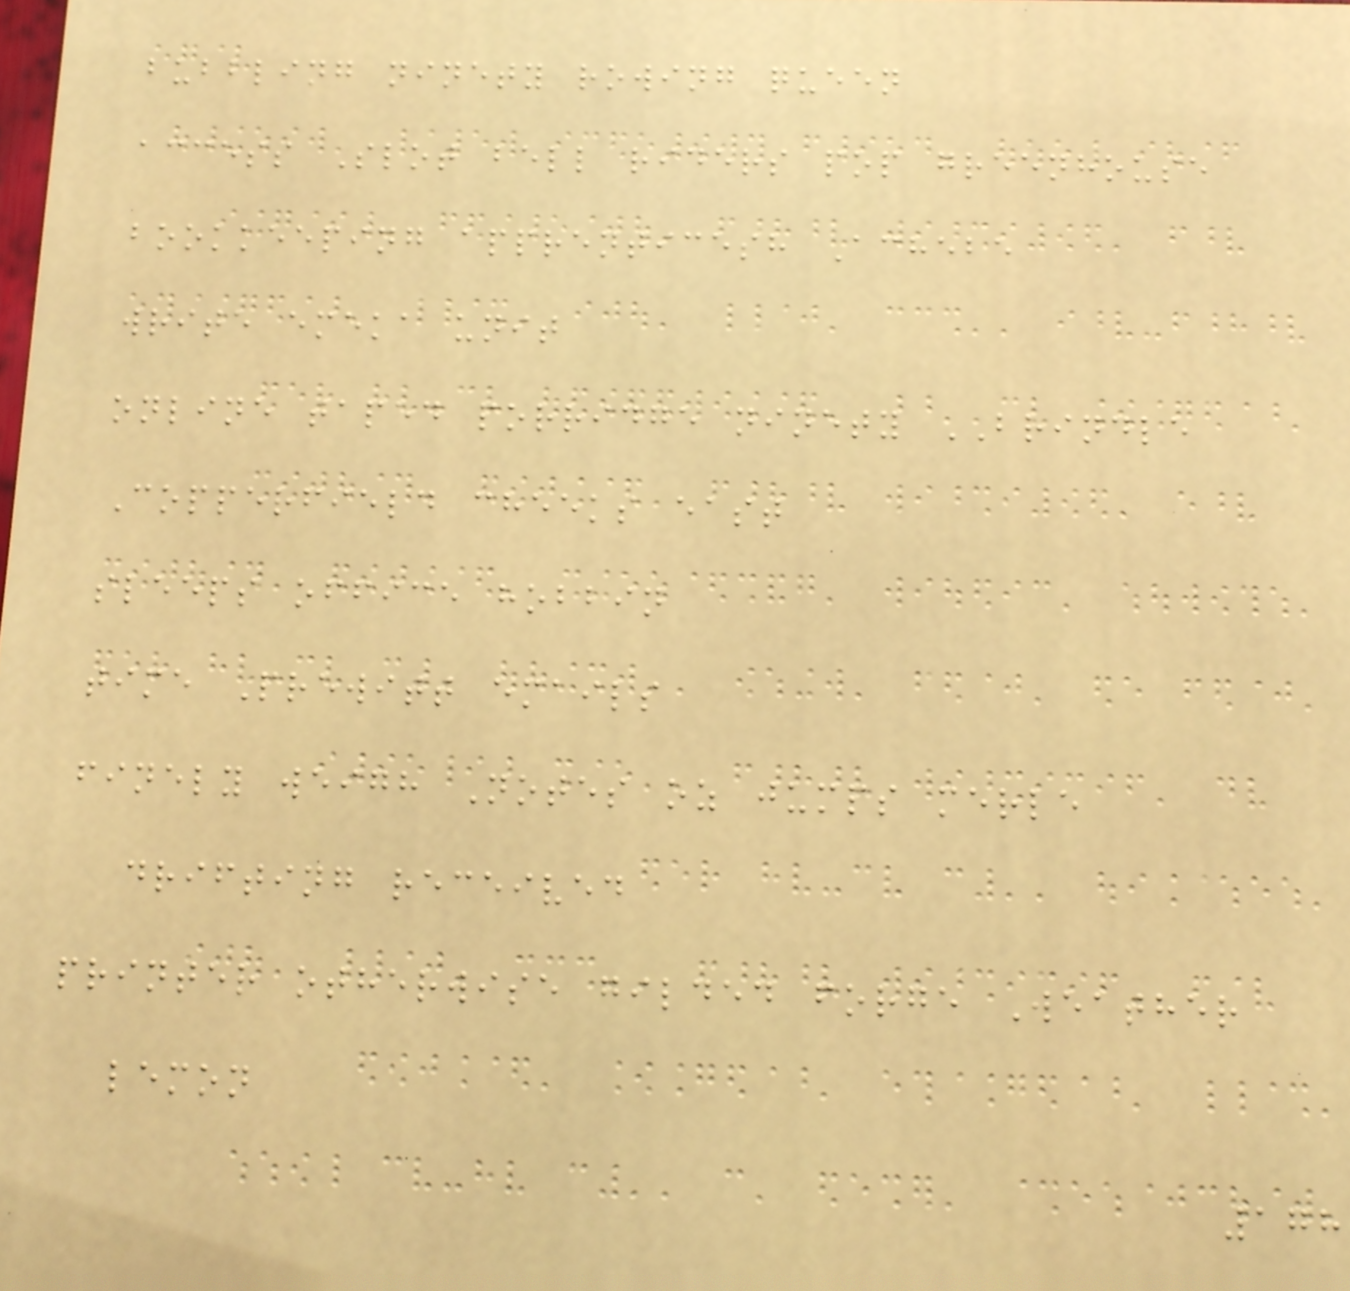bubbling ninety rowing queen
access Slot bell riders pop greenhouse
bookkeeping apprenticesh Achebe
write emeka unit
online taped porridge ninety BRINDLE
Copperfield cheeks east
sleeps office hobbin
time Prewitt emails
finely weigh Notes oz jumps merle
drifting received
printer otherwise gilded forge Weather
lemon
178
